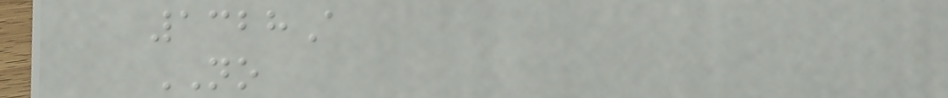1328A
NO
